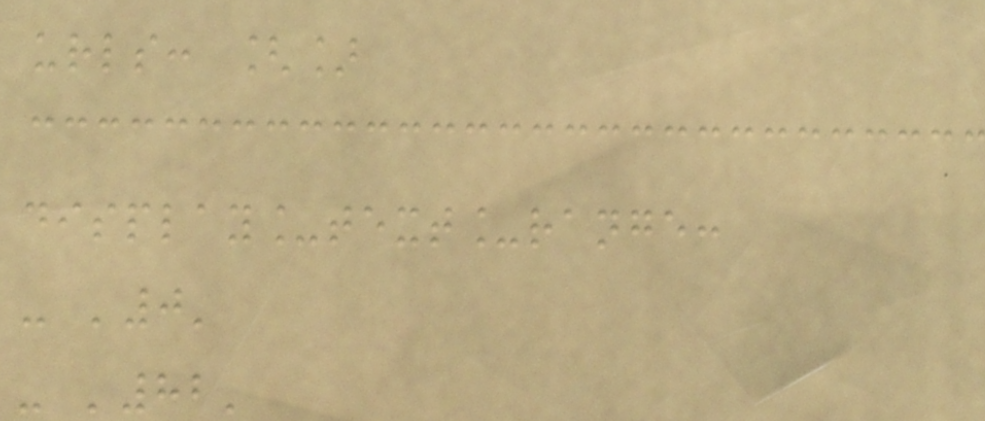urls: []
display_text_range:
- '0'
- '82'
